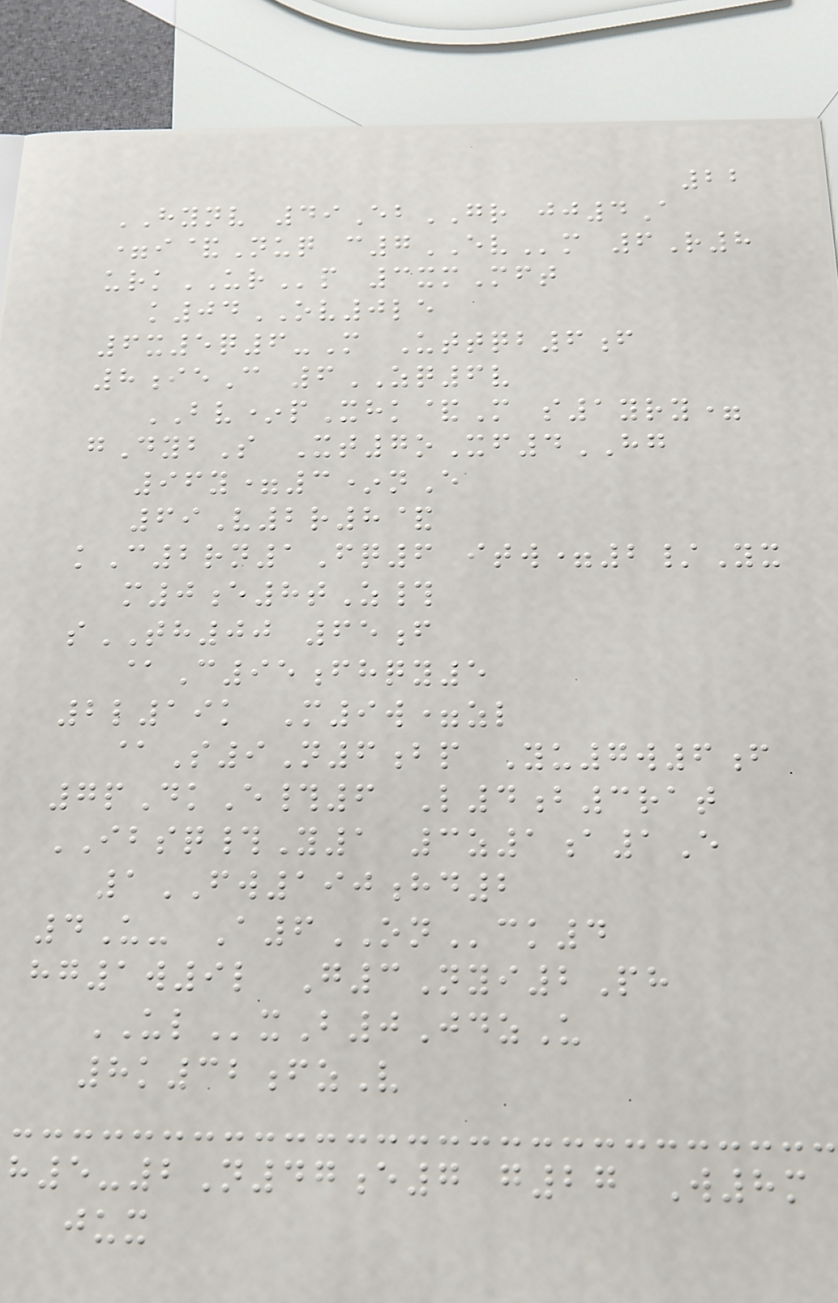22
HYNV 49EbGR jj4A
=i&Nuq c7EVm 6R8
urkURp 3xmMft
k04OV0le
6x5q6-M Uttqb6f
8ieC 6ZQ6v
BV*pXhk&M s1yry=
gDybS Xt7oXf4HG
96y=3*nE
69V2r8&
kC2rn1Fq6 itw=2/Yx
m0e8tZ#
sTH00 65f
@C95fhqy5
2l19k M9w=zl
@S9N6bp Yu7w6f
7pDkE#6 L4b3rat
IBSQ#Y1 3z1a1E
1FW190hd2
4U- A6ONck4
hg1w9l G3Nyi2Ph
ULxB0JdzU
8k32fzV
h5-2N47e7 g27 W8m
jux
